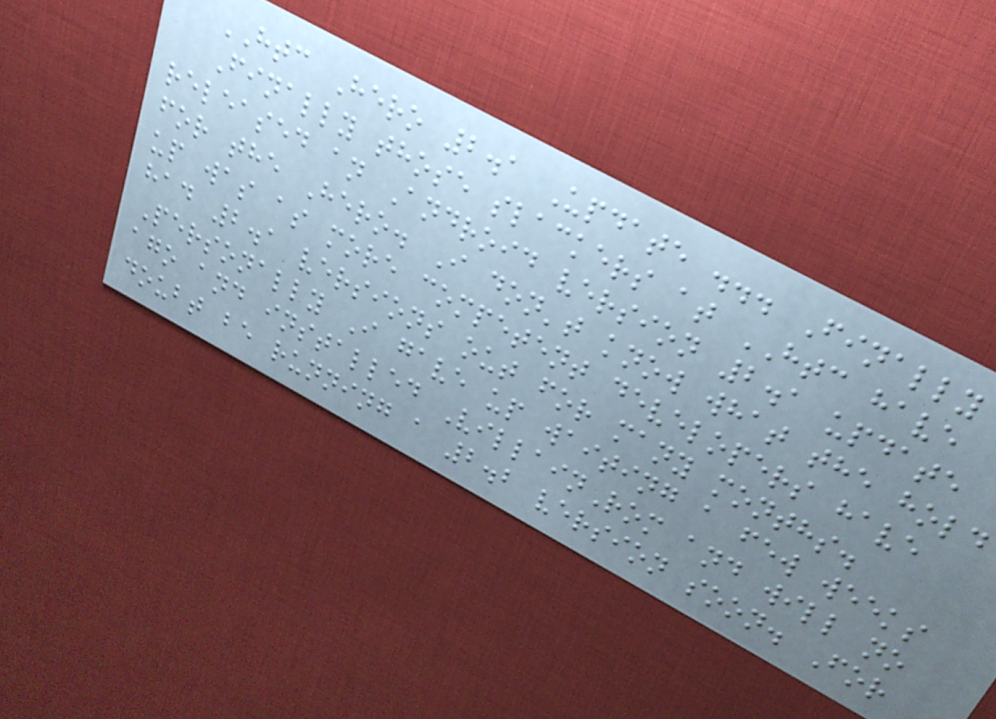HTC Hero 2.1 Update ... Finally
Finally those slackers at HTC have
released an Android version 2.1 update
for the Hero. I don't know what the hold
up was as more competent developers have
had 2.1 versions out for many months.
Personally I gave up waiting a few weeks
ago and installed VillainRom and will no
doubt be running a 2.2 version soon. For
